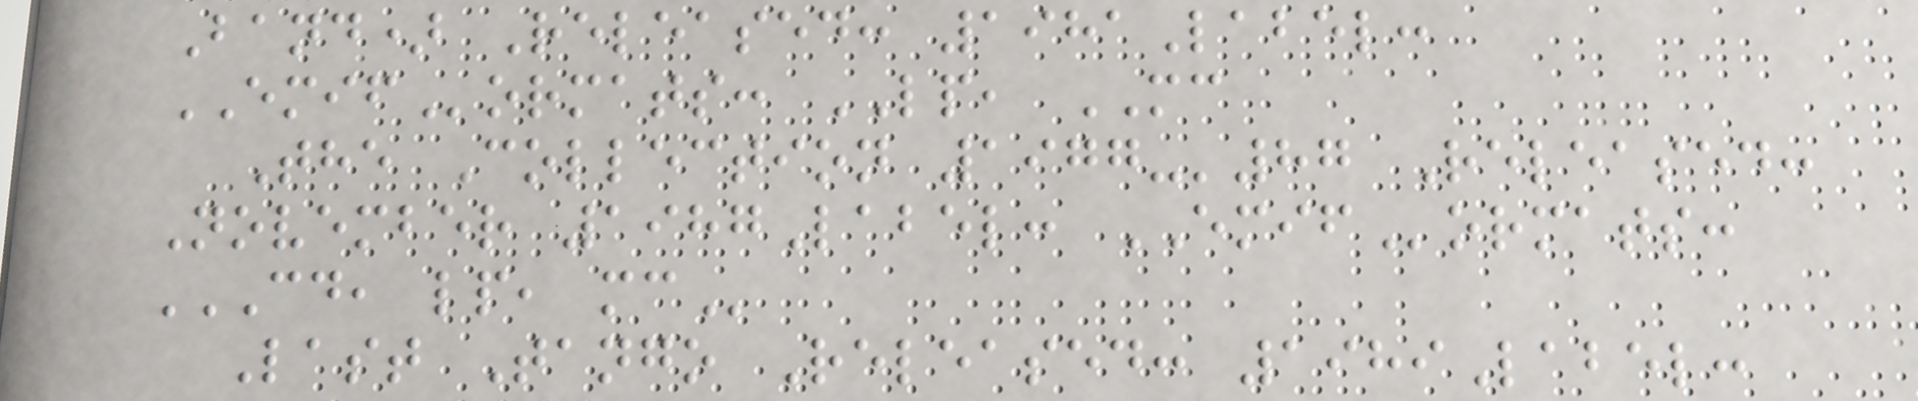Band) Released: 1981Label:
EMIFormats: LP, MC
The Collection 1977-'87 Released:
November 1987Label: EMIFormats:
CD, LP, MC
Last Tango Released: 1989Label:
